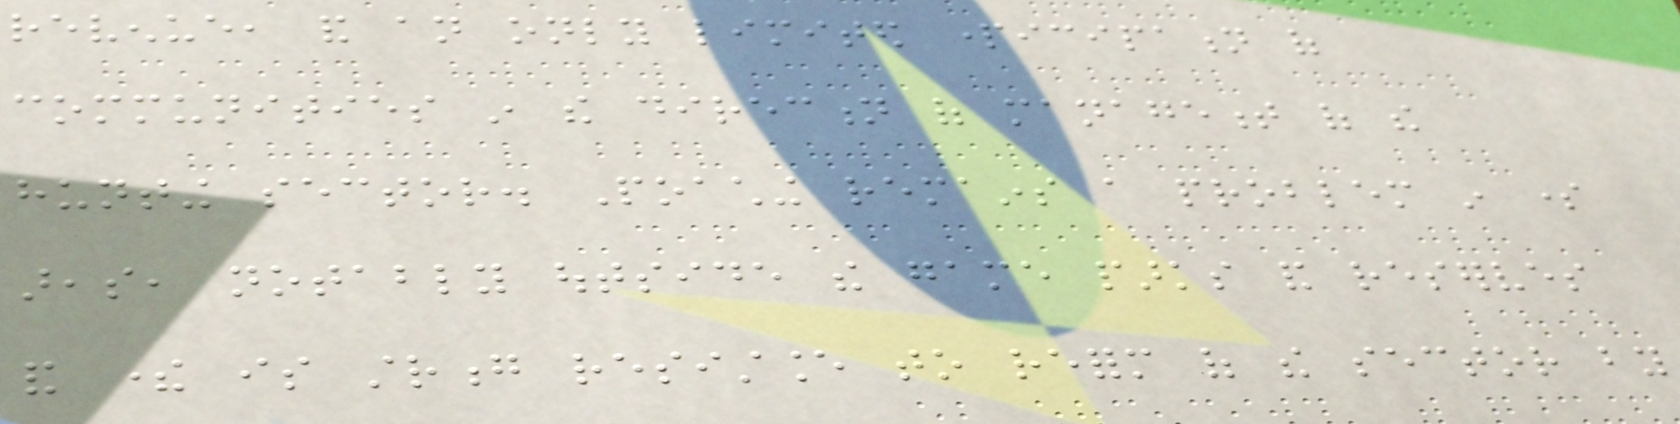revenue, and an only limited participation of
communities in the direction of management of the
hunting sector. Poaching remains a problem in some
areas, notably outside the game parks and reserves
and there is strong resistance to reform of the sector by
